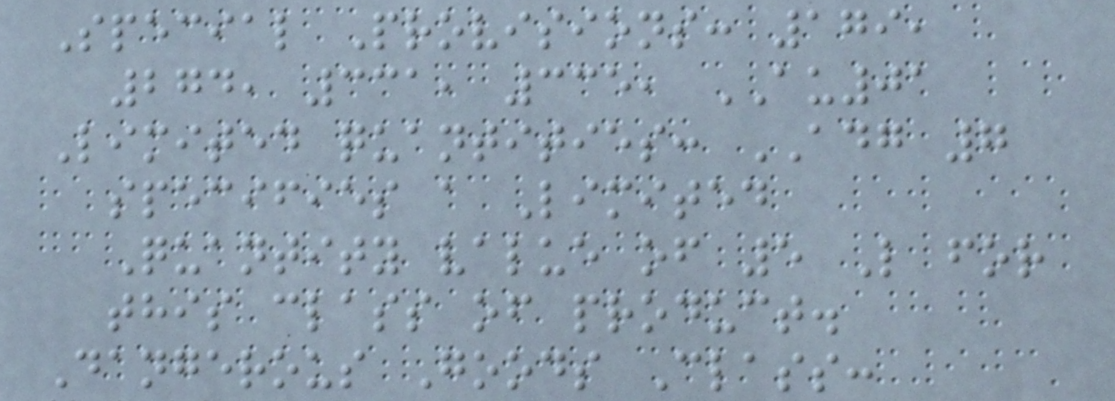Special Provisions: 179,
274, 331, 335, AU01
Limited quantities: ADG 7
specifies a Limited
Quantity value of 5 L for
this class of product.
Dangerous Goods Class:
